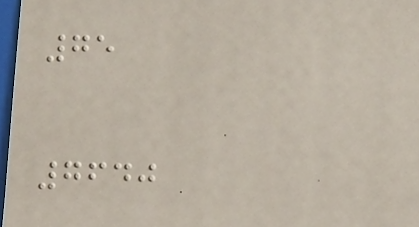75
7640
